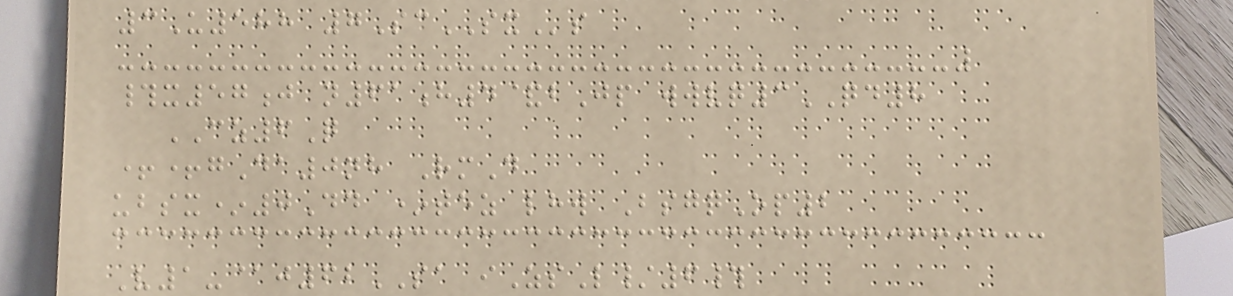3U588 7ScSXs
#x57j n61h4&bJp wwvq3QD8
CZ6Q
++gDa0nh RmD
ubsx*0Dd *tez lhw BsgqOp2
V1-@j62SA iZsL/6#
